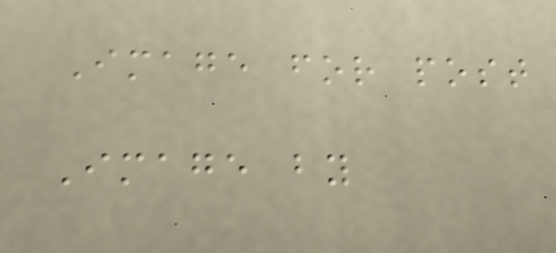Image for post
Image by
